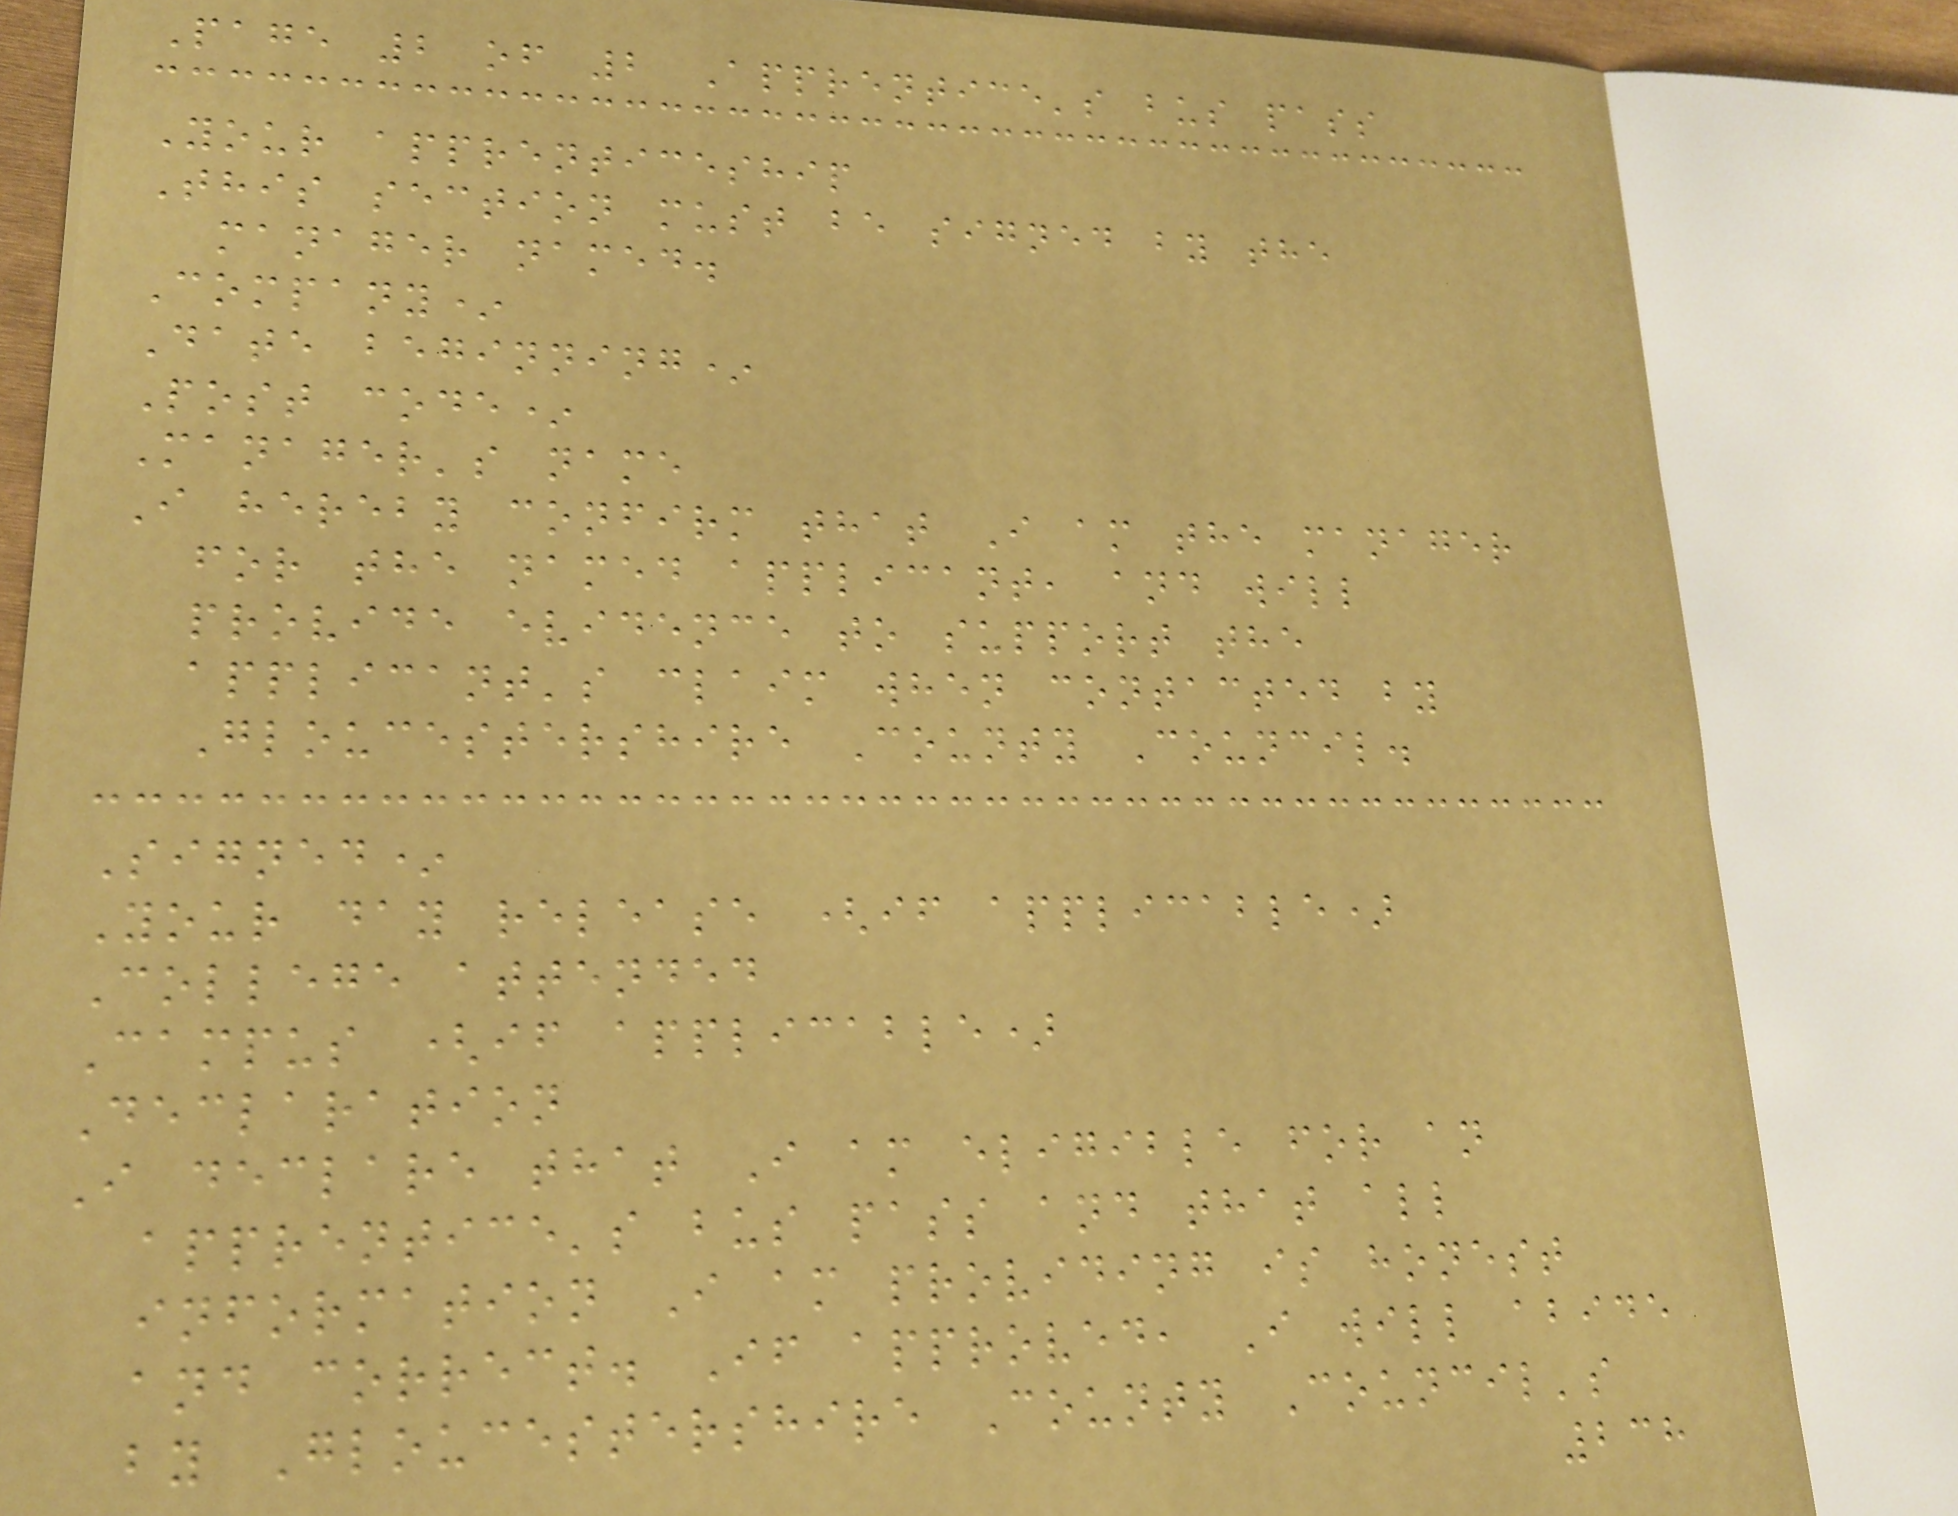Page 2 of 2 Apprentice's bus pass
Your apprenticeship
This section must be signed by the
manager named.
Company*
Date beginning*
Post code*
Manager's name
I hereby confirm that I am the manager
for the named applicant, and will
provide evidence to support the
applicant's claim when contacted by
Gloucestershire County Council.
Signed*
Your day release (if applicable)
College attended
Campus (if applicable)
Declaration
I declare that I am eligible for an
apprentice's bus pass and that all
information I am providing is honest
and correct. If approved, I will abide
by Gloucestershire County Council's
238
